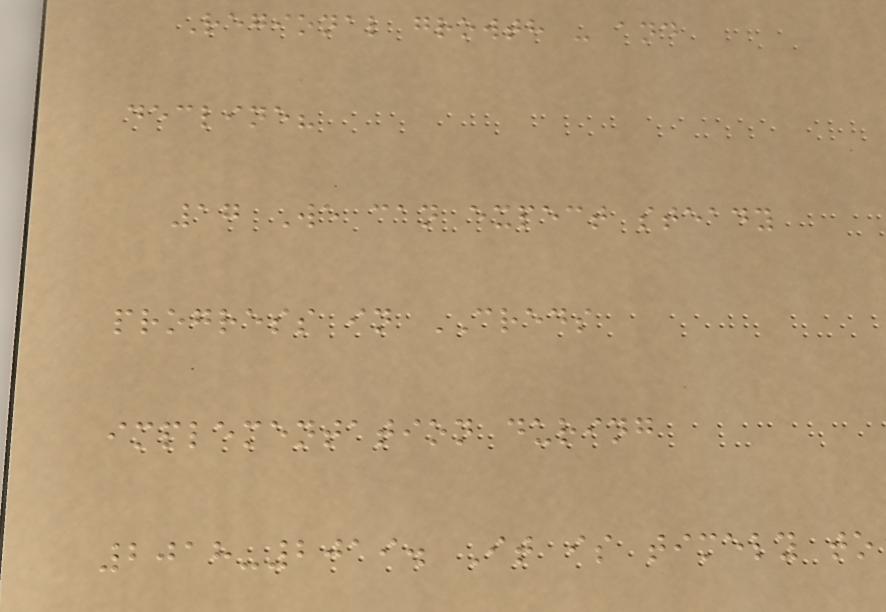Regional growth - and
decline?
17 We can expect steady
progress in CREDS
implementation during
2018-2019. It is timely to
